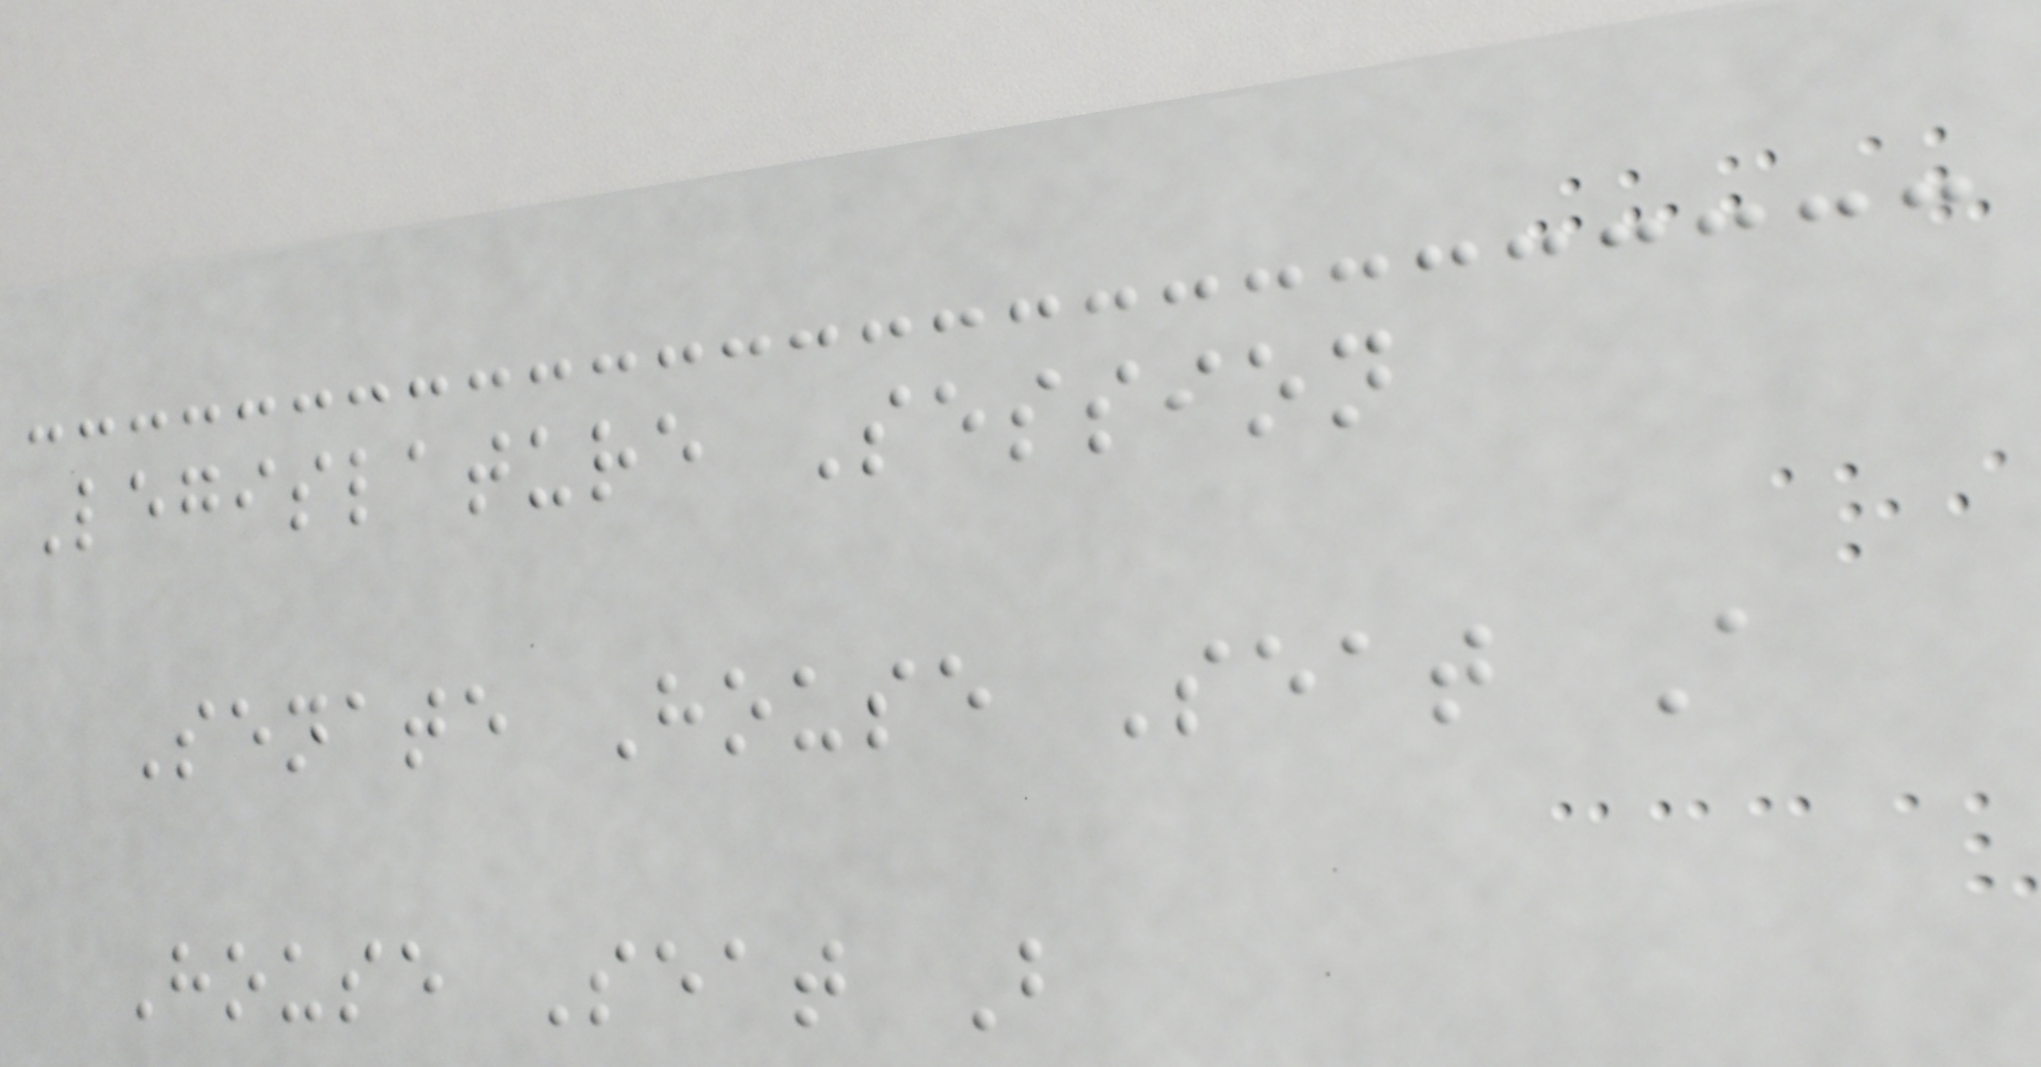Legislature Session
Senate House Seat A
House Seat B
